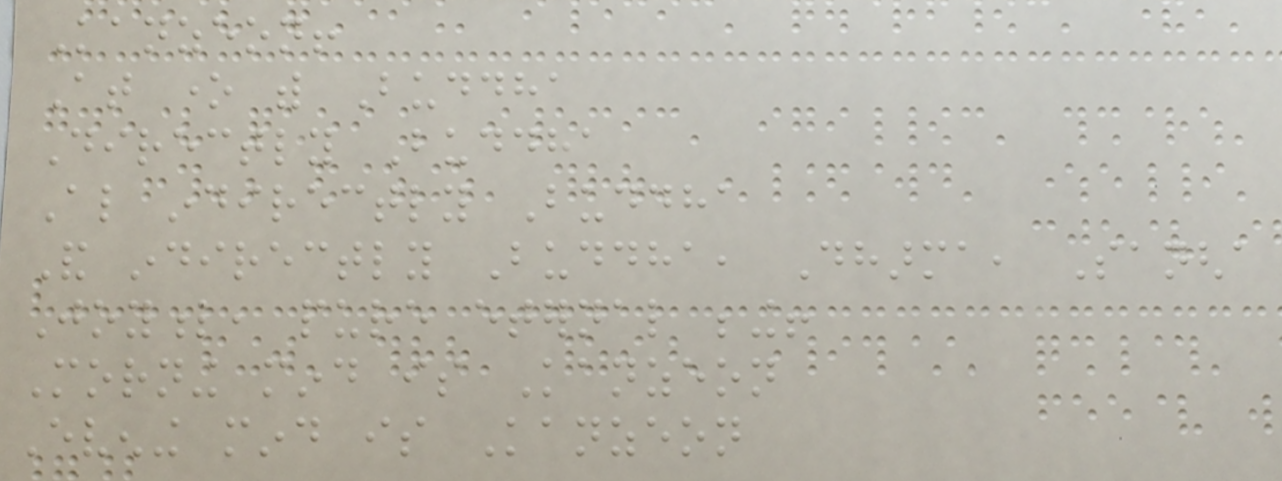Kanzeon!
At one with Buddha
Directly Buddha
Also indirectly Buddha
And indirectly Buddha, Dharma, Sangha
Joyful, pure eternal being!
Morning mind is Kanzeon
Evening mind is Kanzeon
